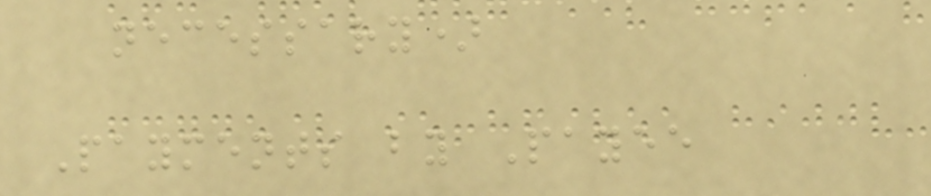necessary)
Payments by Payee
